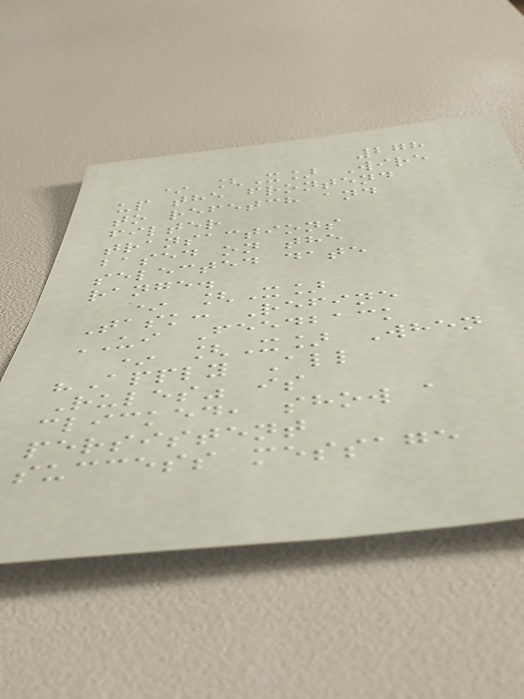278
* [X] Wire
up the frontend
to refetch and
filter
transactions
based on the
selected date
range.
* [X]
Task: Refine
UI Feedback
* [X] When
"Apply All
Rules" is
clicked, show a
persistent
success message
